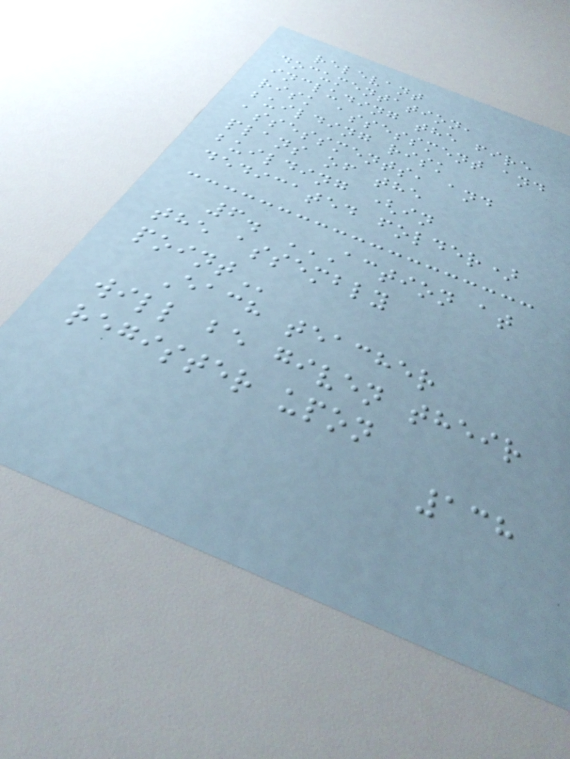relevant
documentation,
including the fire
risk assessment and
building risk
assessments, and
plans of the
building (in
dedicated folder)
6. ACTION AT
THE ASSEMBLY
POINT
Each teacher
will be given their
register upon
138
